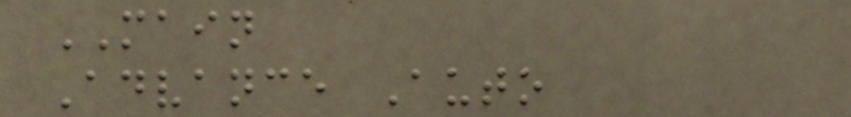MAIN
Advance Auto
